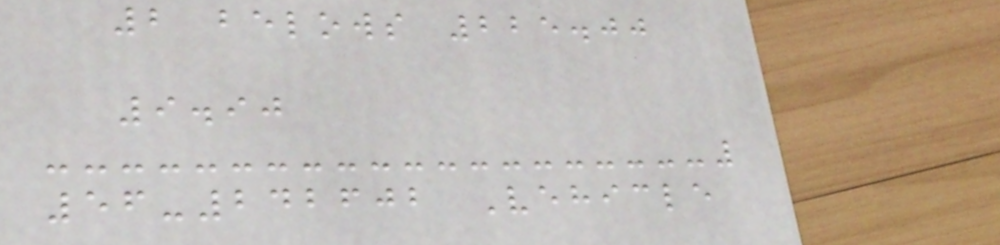2 belows 225.00
9.90
56-242602 Vehicle
